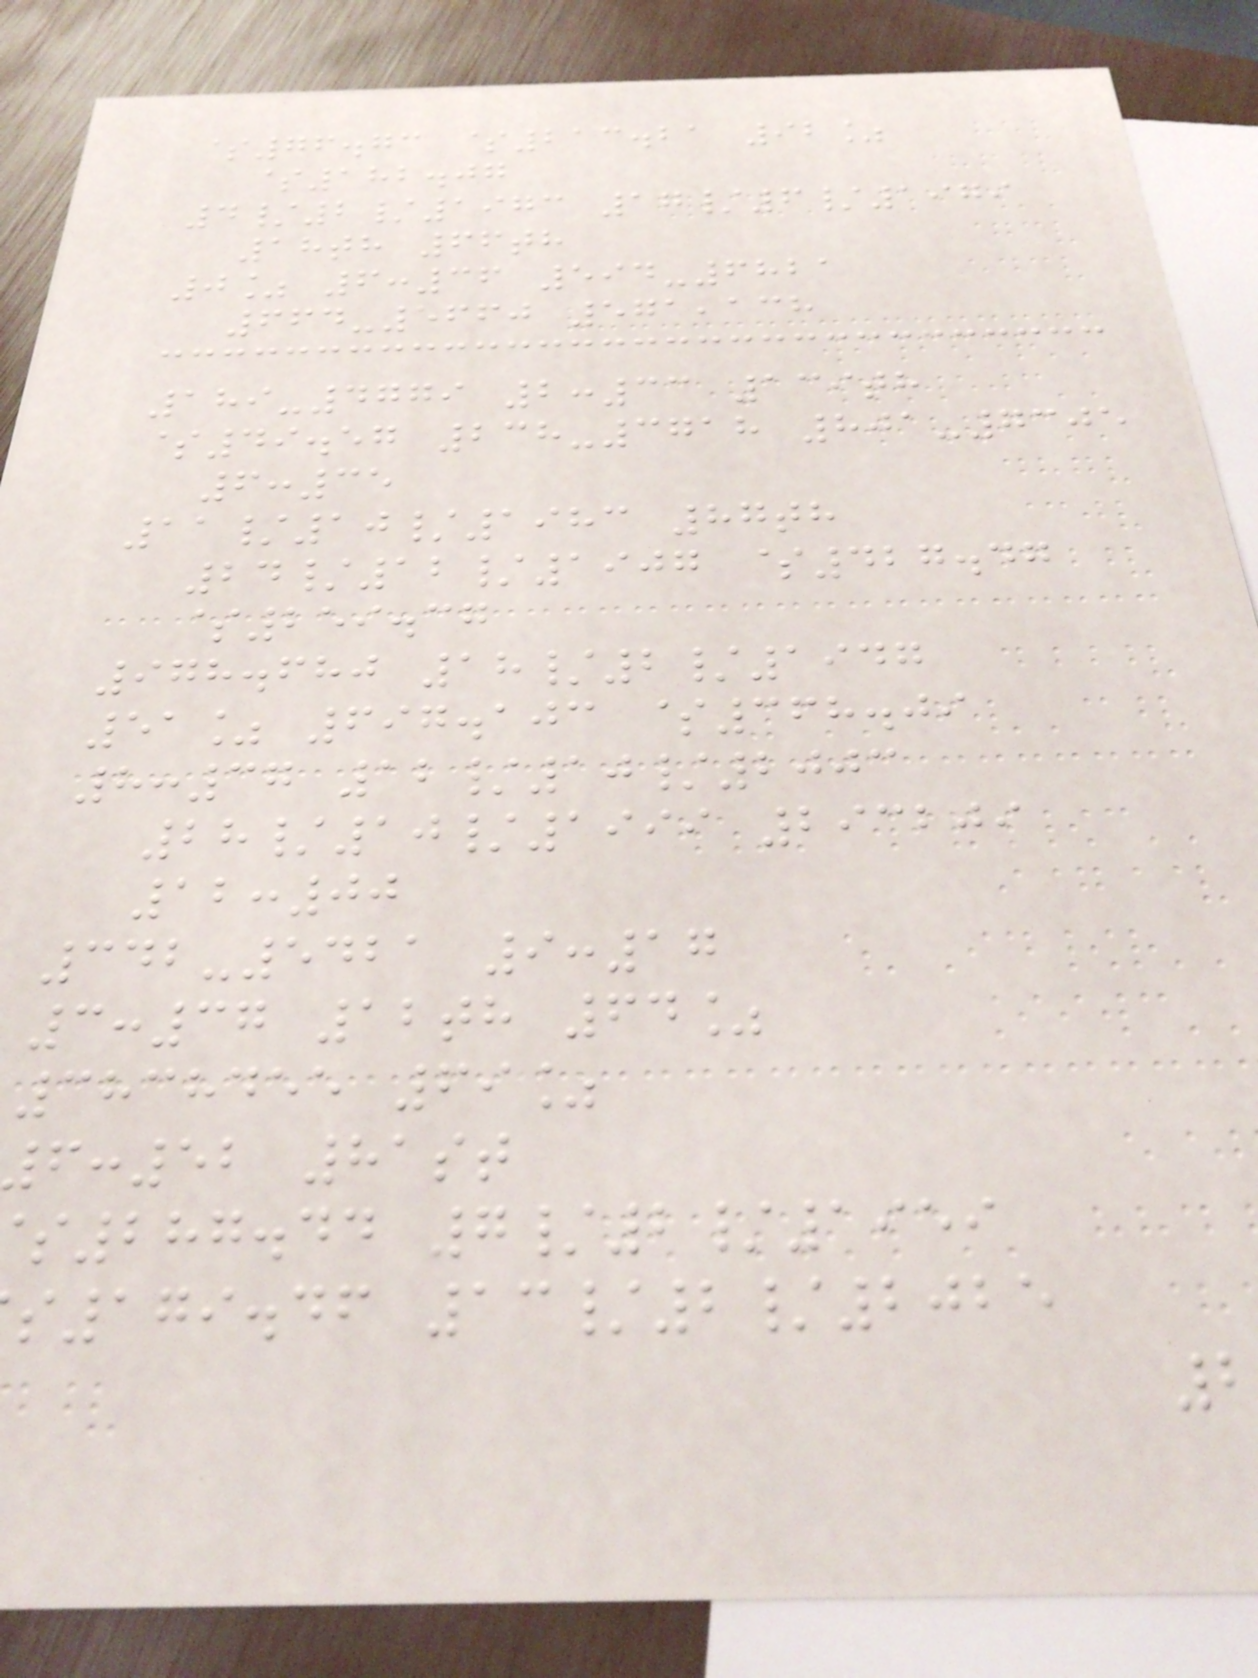$76.73 $213.21 92%
$182.07
4/2/1973 17/6/1979
18th 66th
0% 6:36 594-6821
664-5660 571,138
189-4779 2:33 139th
$49.57 238-3718 801-7305
6:35
11/10/1983 87th
24/12/1907 $427.47
$259.37
978.680 18/2/1947
51% 697.103 $368.09
8:37 12/10/2003
28/10/1999 293209
12:00
342-5421 9:17
3:37 12th 64%
3838455 69%
:52 81st
287.44 7/2/1959
179.46 13/2/2025
